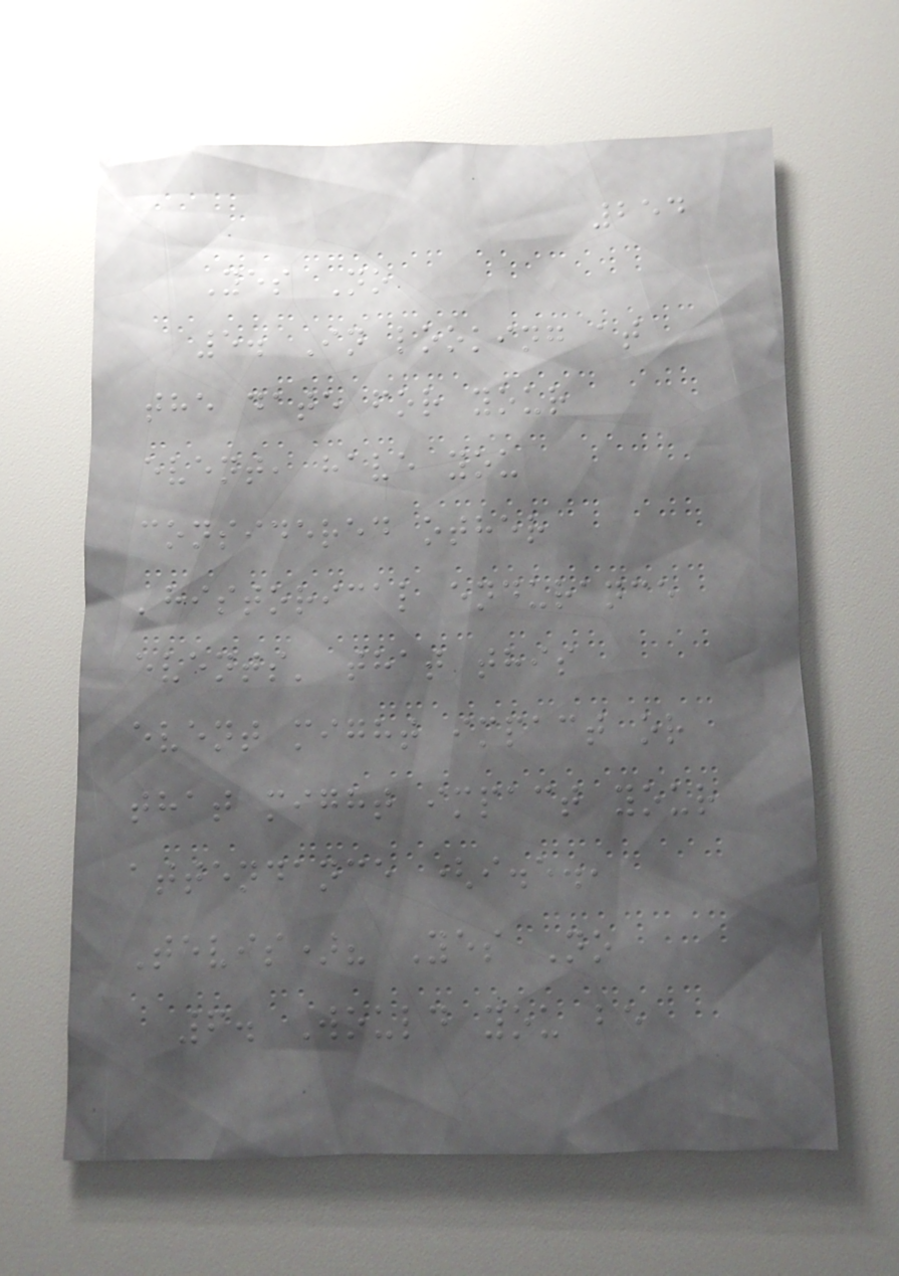254
Yes No
5. In looking at
the date for your
event, have you
considered other
'historical endurance
events' that this
event might impact or
that might impact your
attendance (i.e.,
Tevis)? Yes No
6. Would you be
